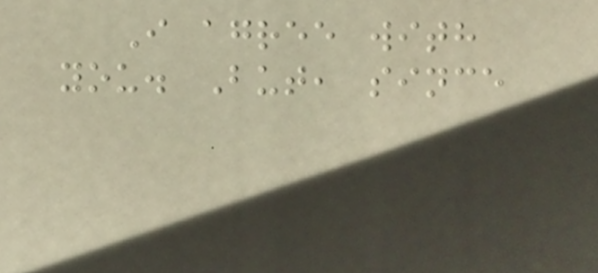I agree with
you. But, since
